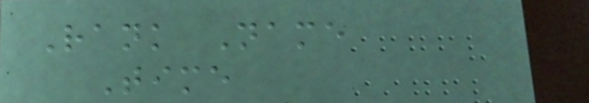Rank Name
Time
